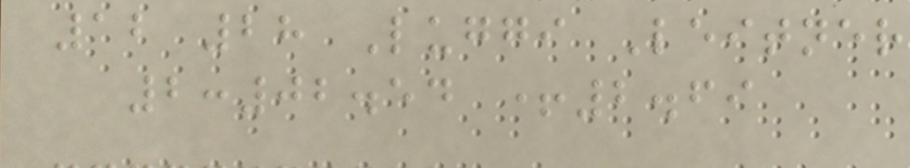12 28 Luggi Leitner
2:02.54 +2.69
